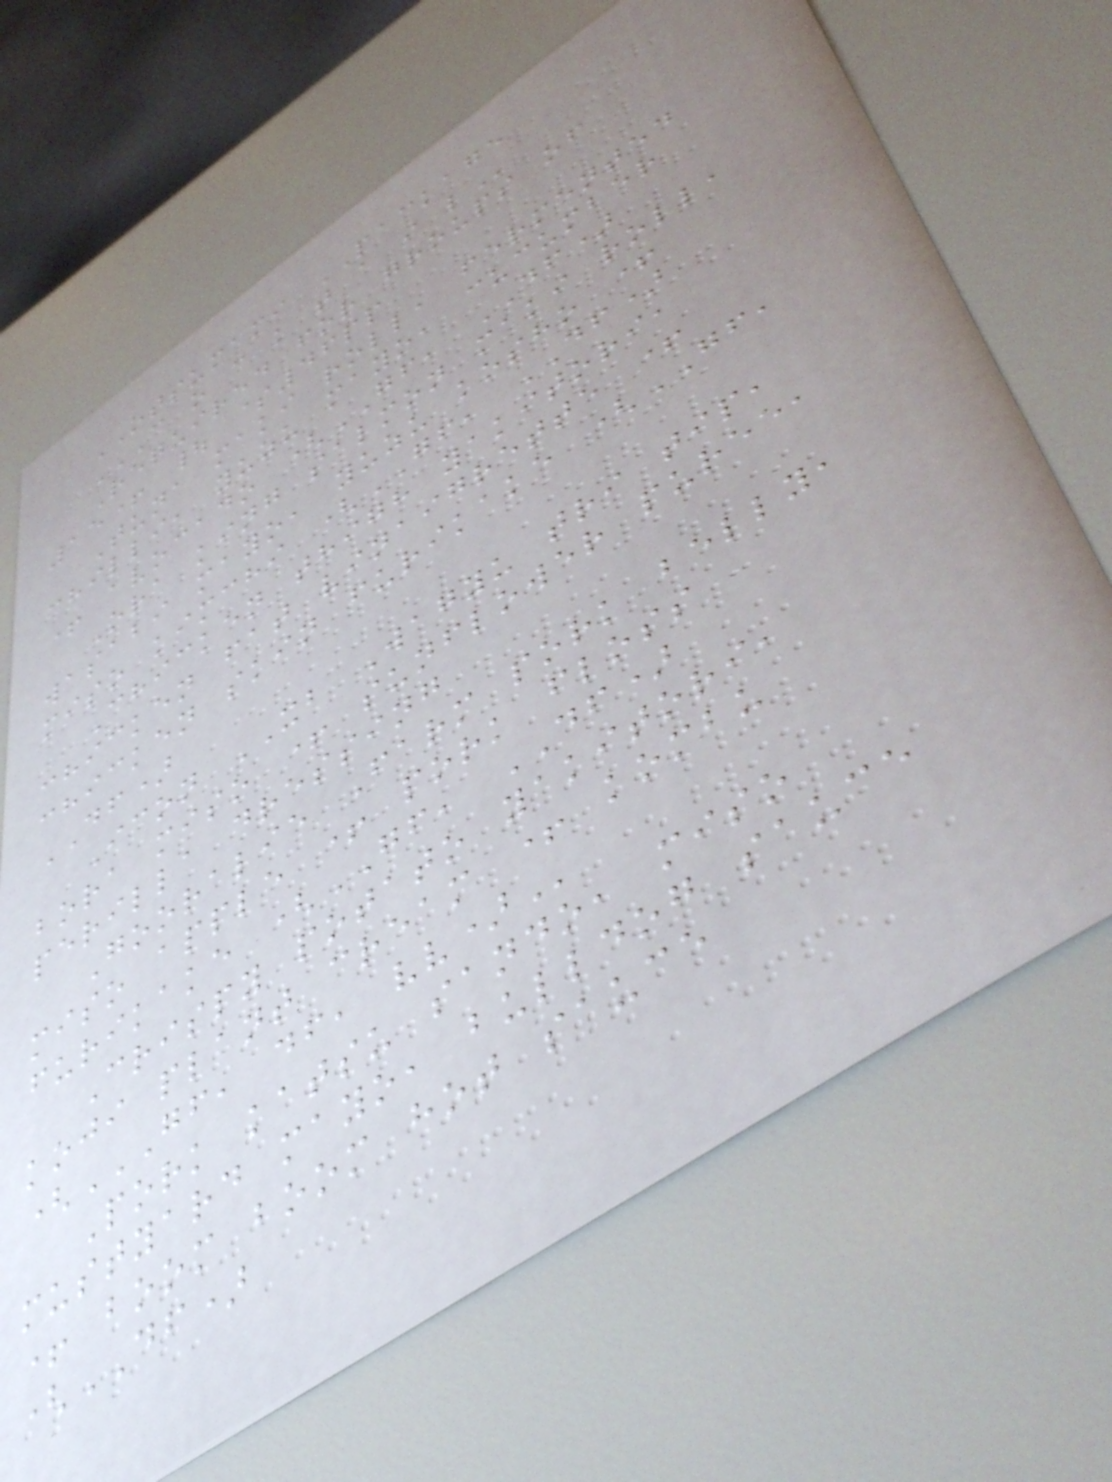OTSUMAMI PACKAGE
C O C K T A I L
Required for groups of
15+ | $46pp
Tuna maki roll, fermented
chilli, yuzu mayo, cucumber
+ avocado (GF, DF)
Ora king salmon maki roll,
wasabi mayo, yuzu kosho +
miso kimchi (GF, DF)
Chicken thigh yakitori,
chicken fat vinaigrette +
chicken skin furikake (GF,
DF)
Icon XB Wagyu tri tip,
bora miso + sunflower puree,
perilla dressing
Gooralie Farm pork belly,
miso apple + pork floss
furikake (GF, DF)
Crispy potato yakitori,
koji plant cream + kombu
(GF, DF, VV)
Pork katsu sando, miso
mustyard mayo, bulldog sauce
+ boom boom hot sauce
(DF)
